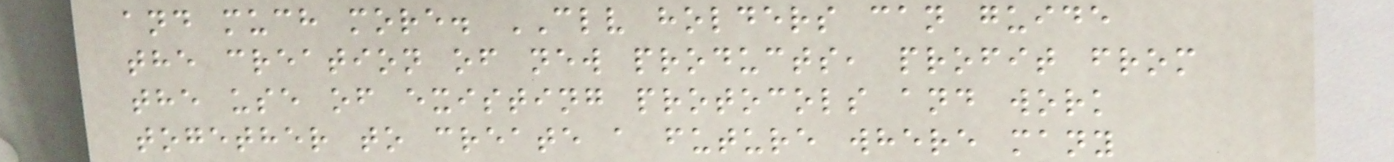and much more. CLV holders can guide
the creation of new products, profit from
the use of existing protocols and work
together to create a future where many
